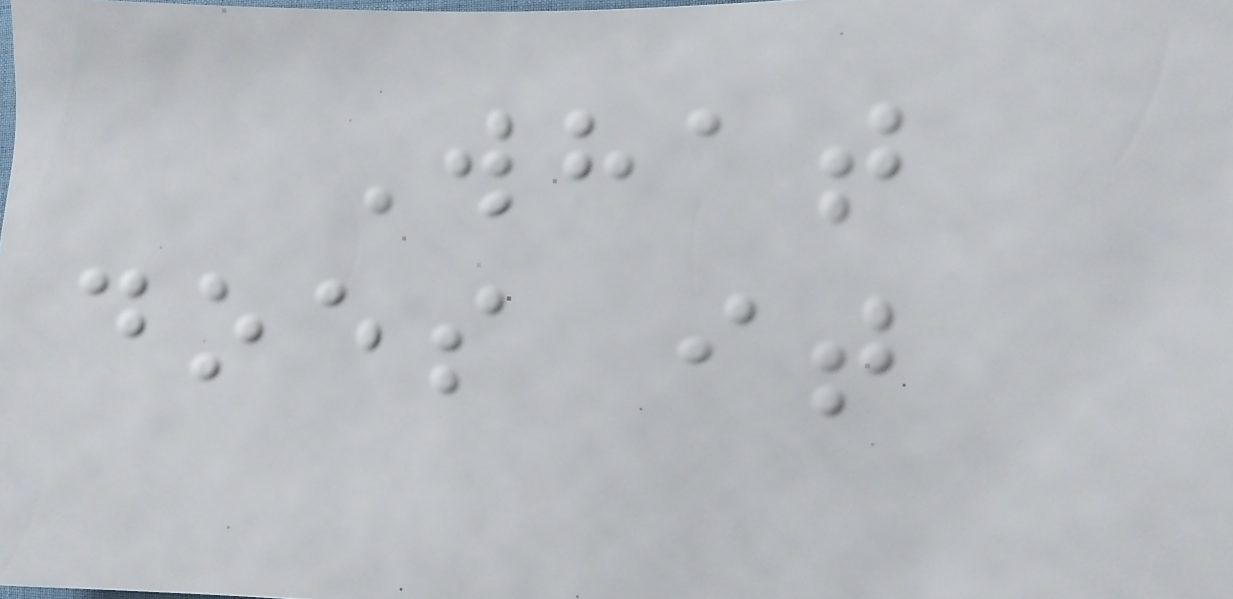What
does it
